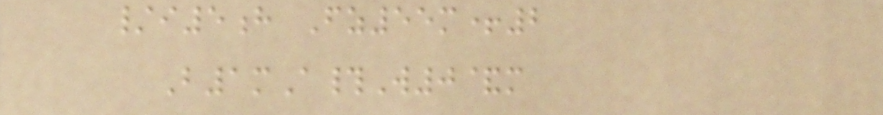/i5h Fz55m+2
B1mA#W0&m
